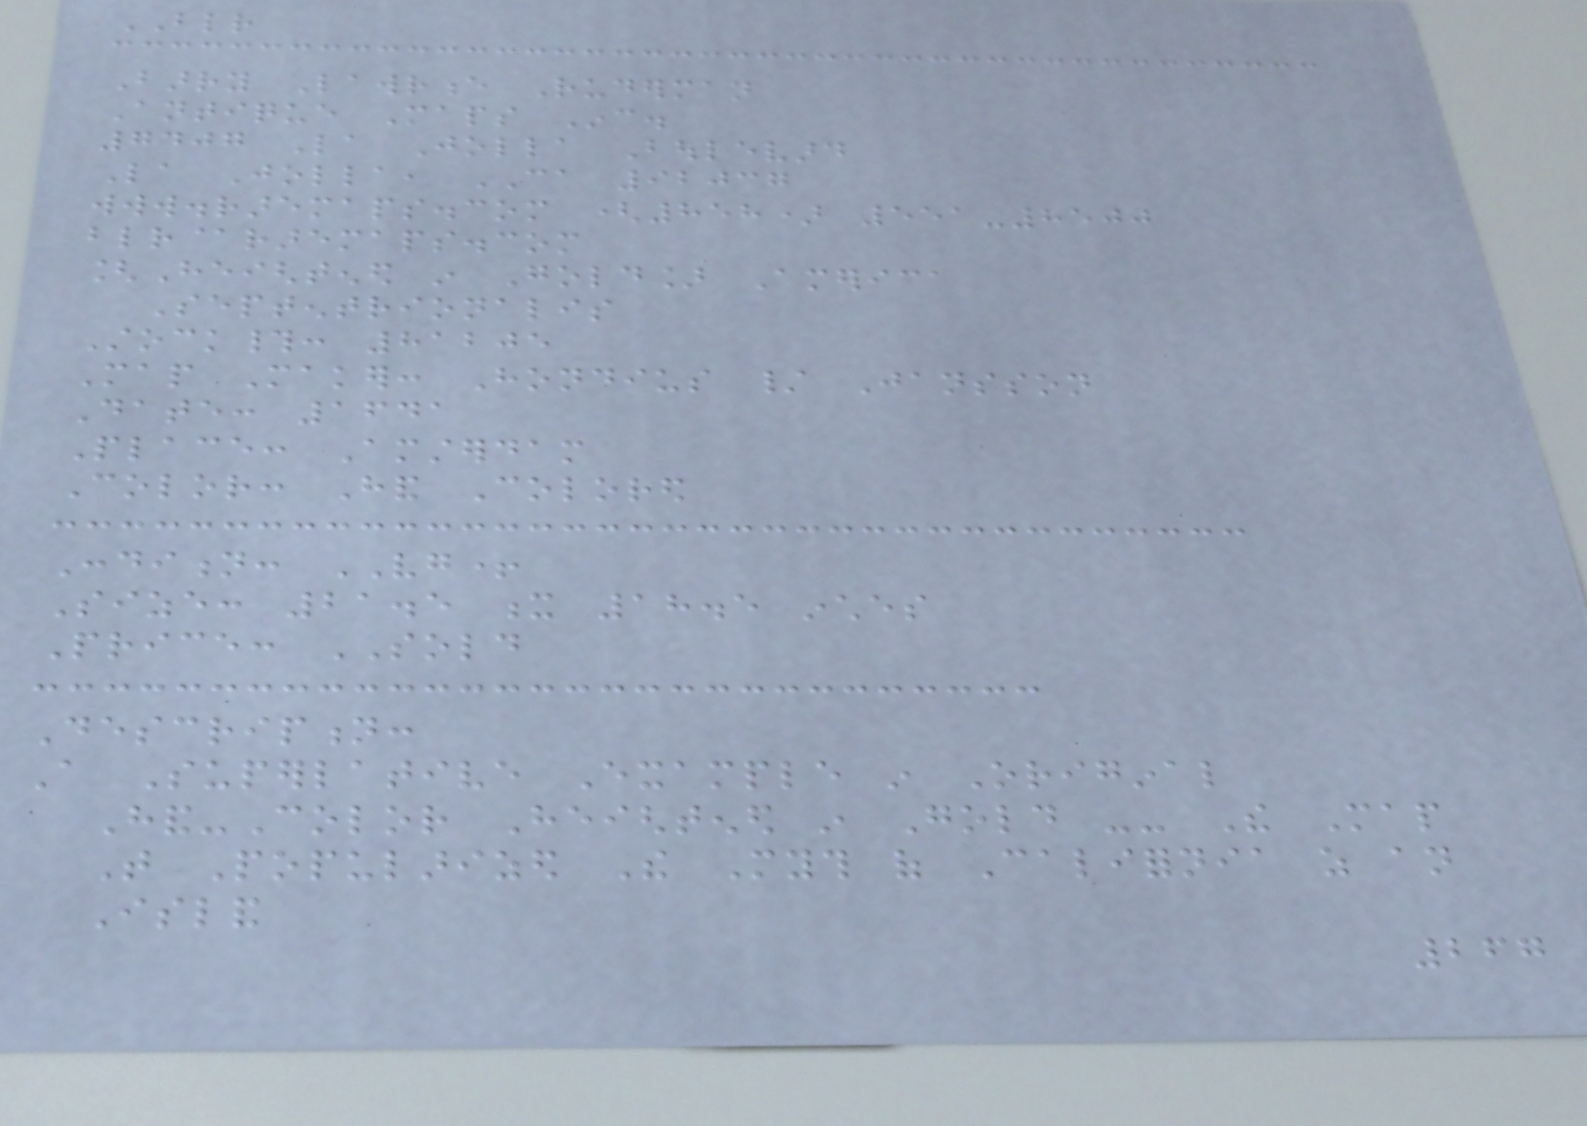BLR
Barry Lawrence Ruderman
Antique Maps Inc.
7407 La Jolla Boulevard
La Jolla, CA 92037
www.raremaps.com (858) 551-8500
blr@raremaps.com
[Heightened in Gold] America
Septentrionalis
Stock#: 81205
Map Maker: Hondius / Jansson
Date: 1641
Place: Amsterdam
Color: Hand Colored
Condition: VG+
Size: 21.5 x 18.5 inches
Price: SOLD
Description:
A Superlative Example in Original
Hand-Color Heightened in Gold -- The Map
That Popularized The Myth of California as an
Island
267
